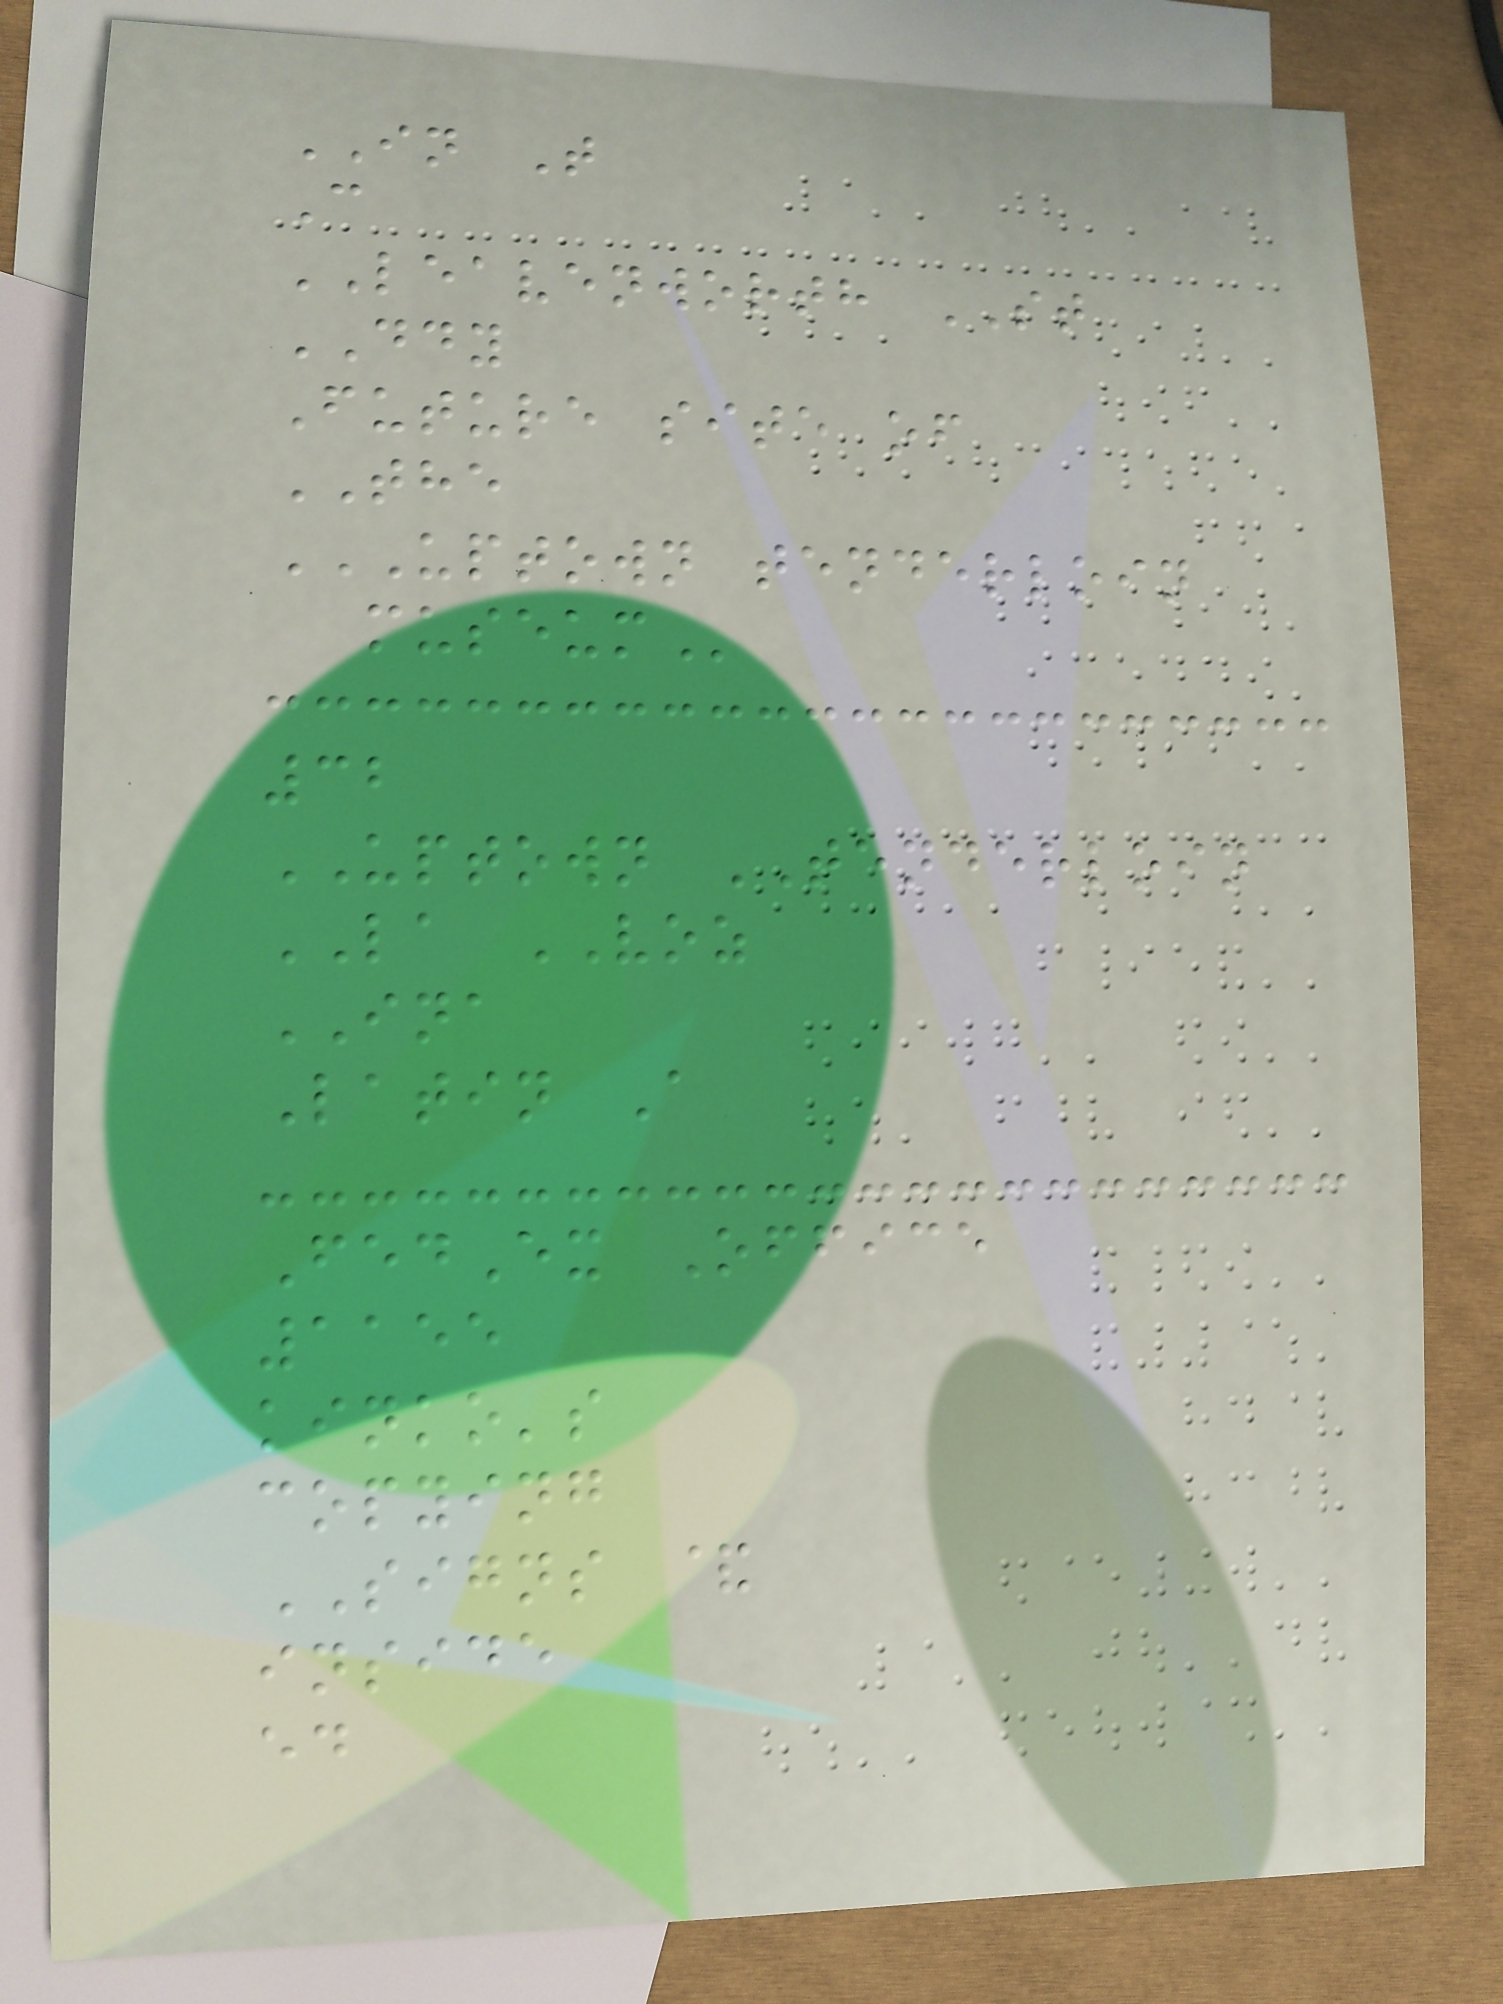IN T
C
LEAVENWORTH ST
DDY
Future site of
THE
UPTOWN TENDERLOIN
MUSEUM
32
UPTOWN TENDERLOIN
LA VOZ
INA
Latin A
FedEx Office
1155
kinko's
copying
SIGNS &
inside
ed
